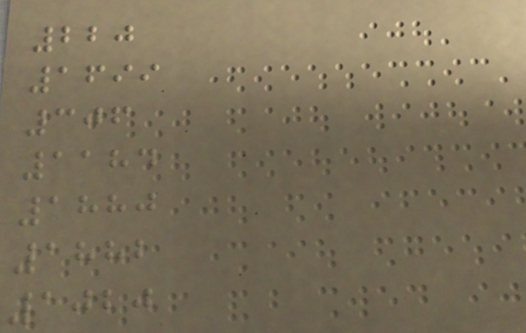220
1699
306
1184
1880
1882
1020
